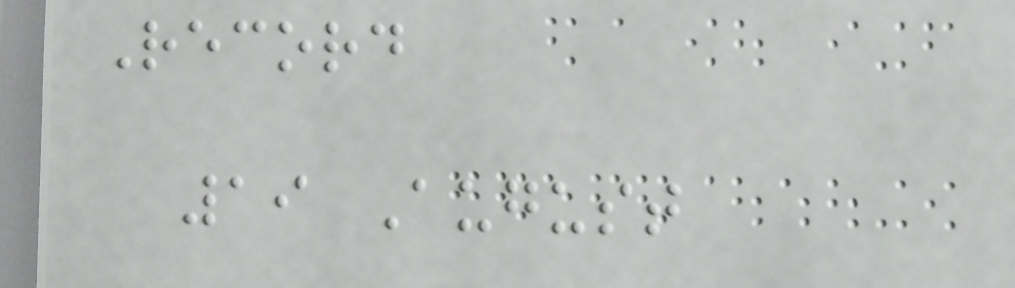Record
19 August
